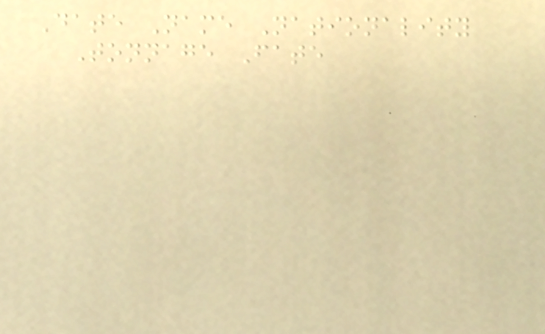Date Name Nationality
Tonnage Fate
